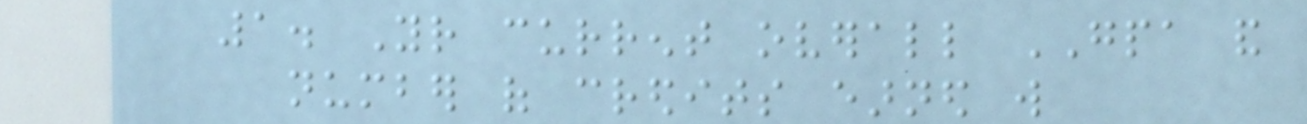1. Your current overall GPA and
number of credits earned will
